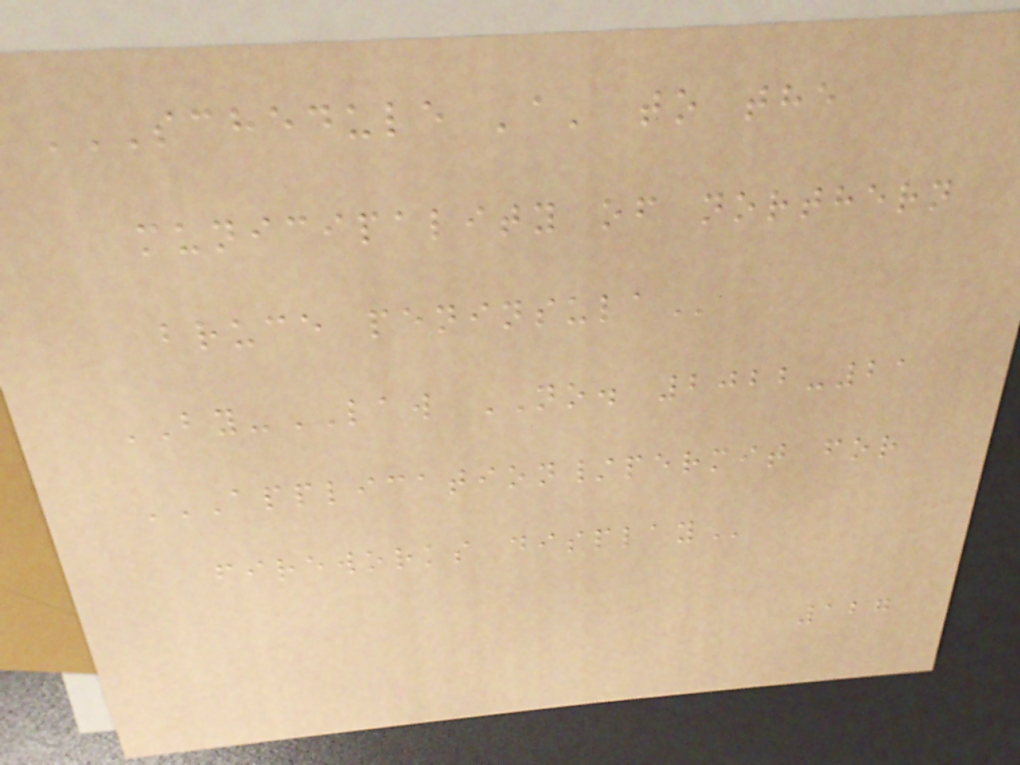SCHEDULE 'A' TO THE
MUNICIPALITY OF NORTHERN
BRUCE PENINSULA
BY-LAW NO. 2022-21
APPLICATION/PERMIT FOR
FIREWORKS DISPLAY
127
